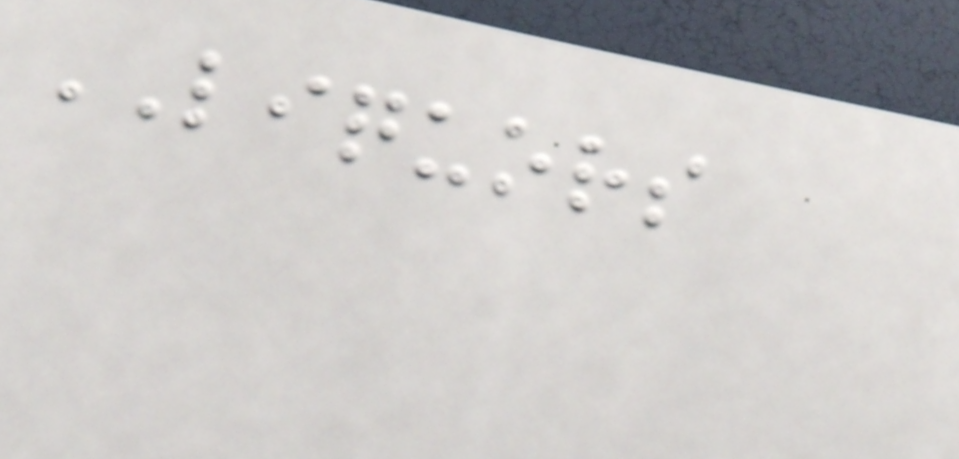LIQUORS
